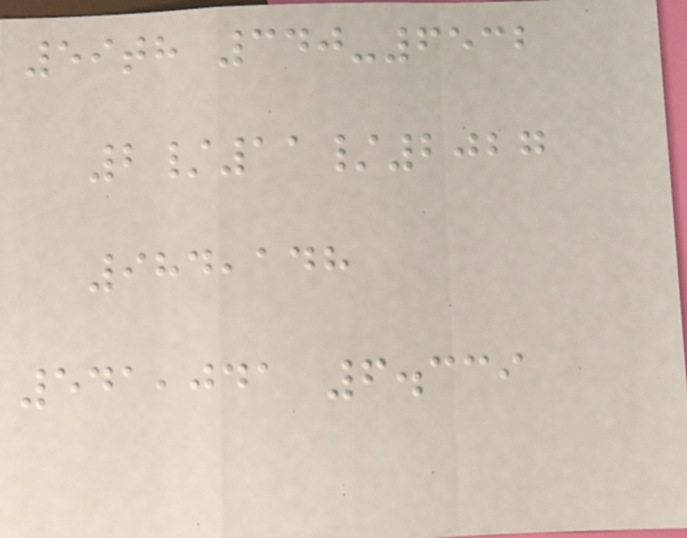59th 340-6532
2/11/2027
984,148
541,041 6.339
